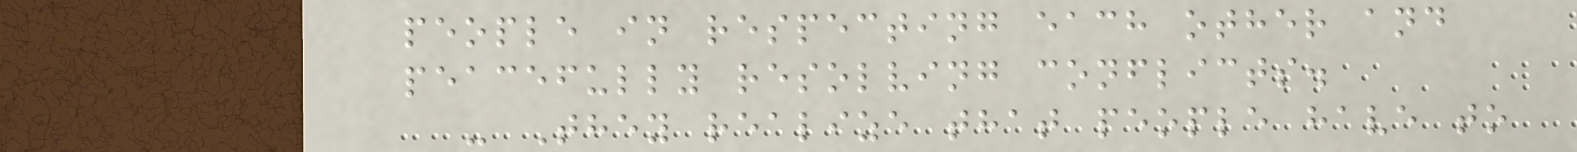people in respecting each other and
peacefully resolving conflicts.
- They realize that people have to
